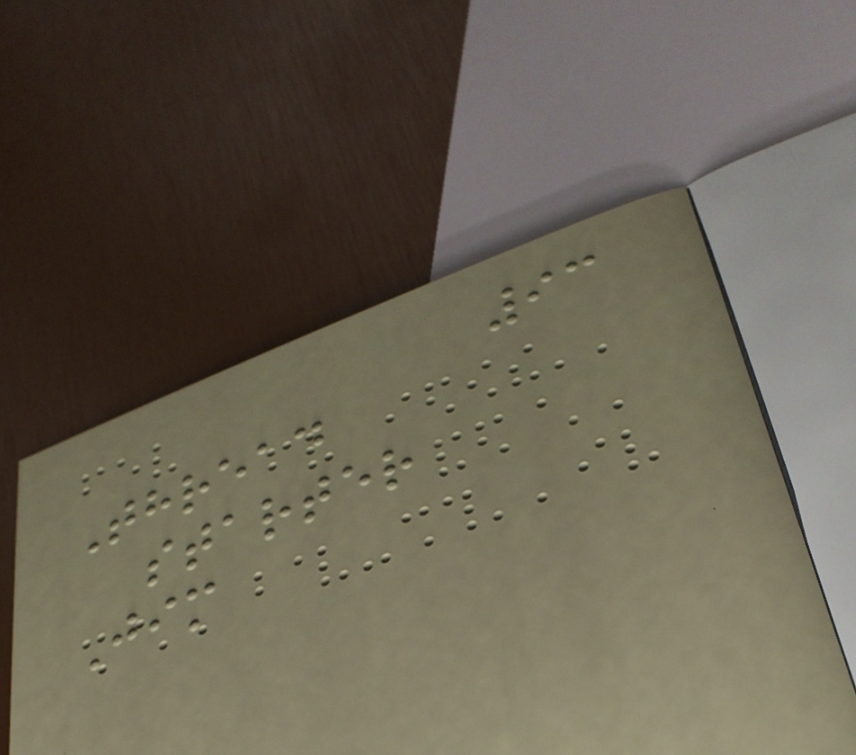93
Thread
starter
Jim
